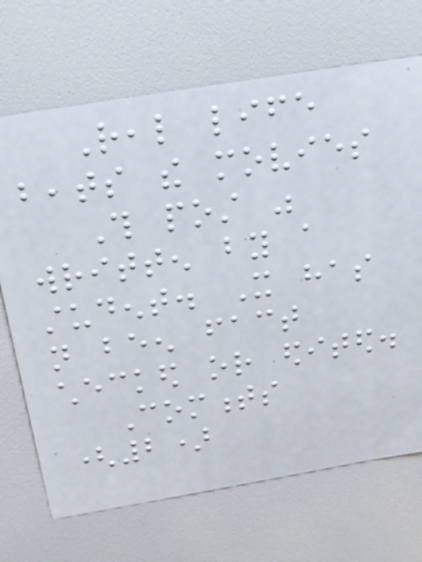Real life
beats the movies
This post was
written by a
student. It has
not been fact
checked or edited.
Comments
(2)
